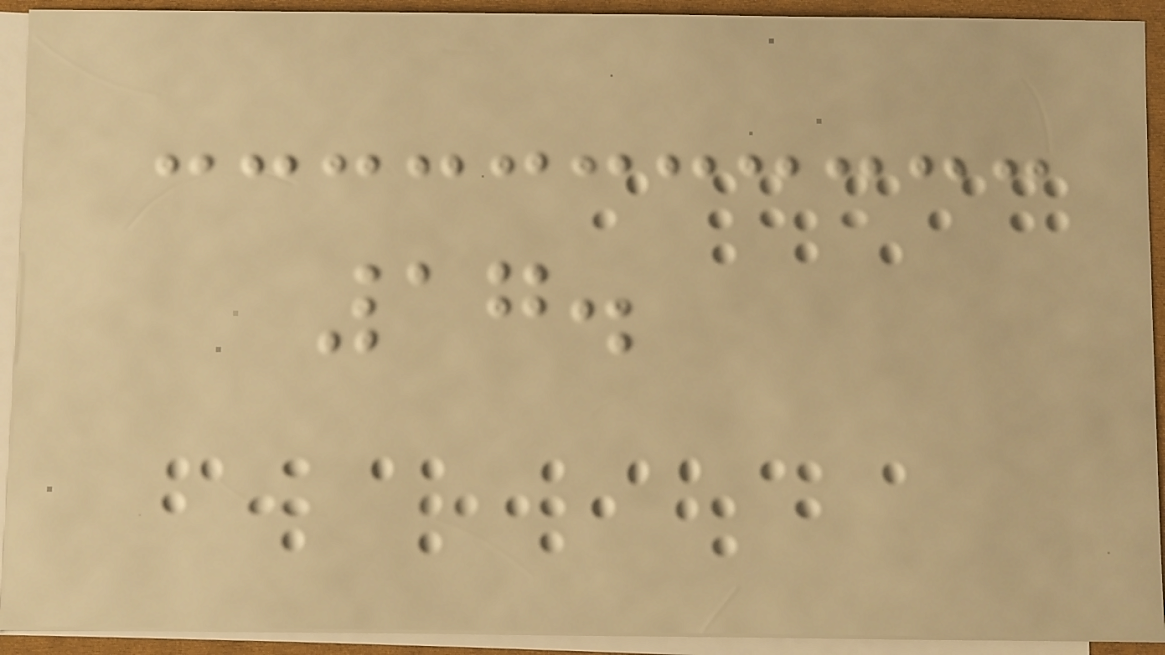17.
